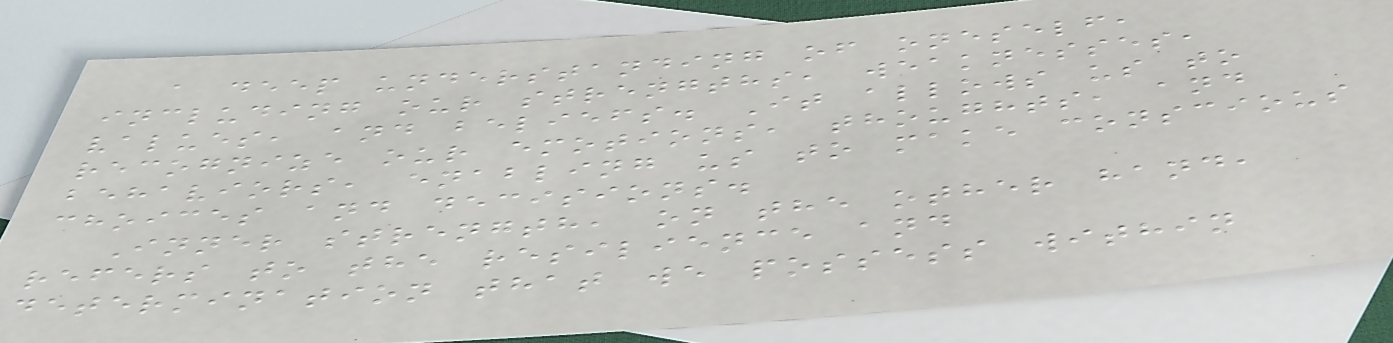a deep understanding of oneself,
including our strengths, weaknesses,
values, and beliefs. It allows us to
recognize our emotions, thoughts, and
behaviors, enabling us to make conscious
choices and decisions.
Inner strength, on the other hand,
refers to the resilience and
determination that we possess within
